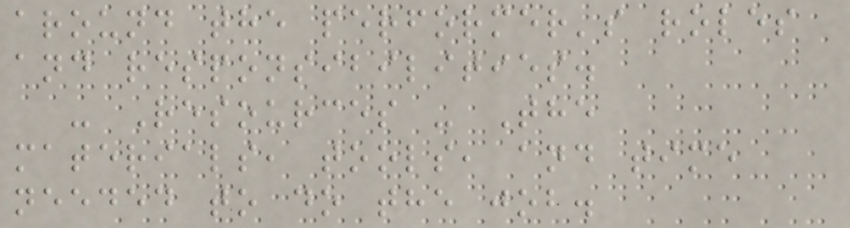around the performer's roles
and responsibilities.
- Resources - The
materials, tools, and time
needed to do the job.
